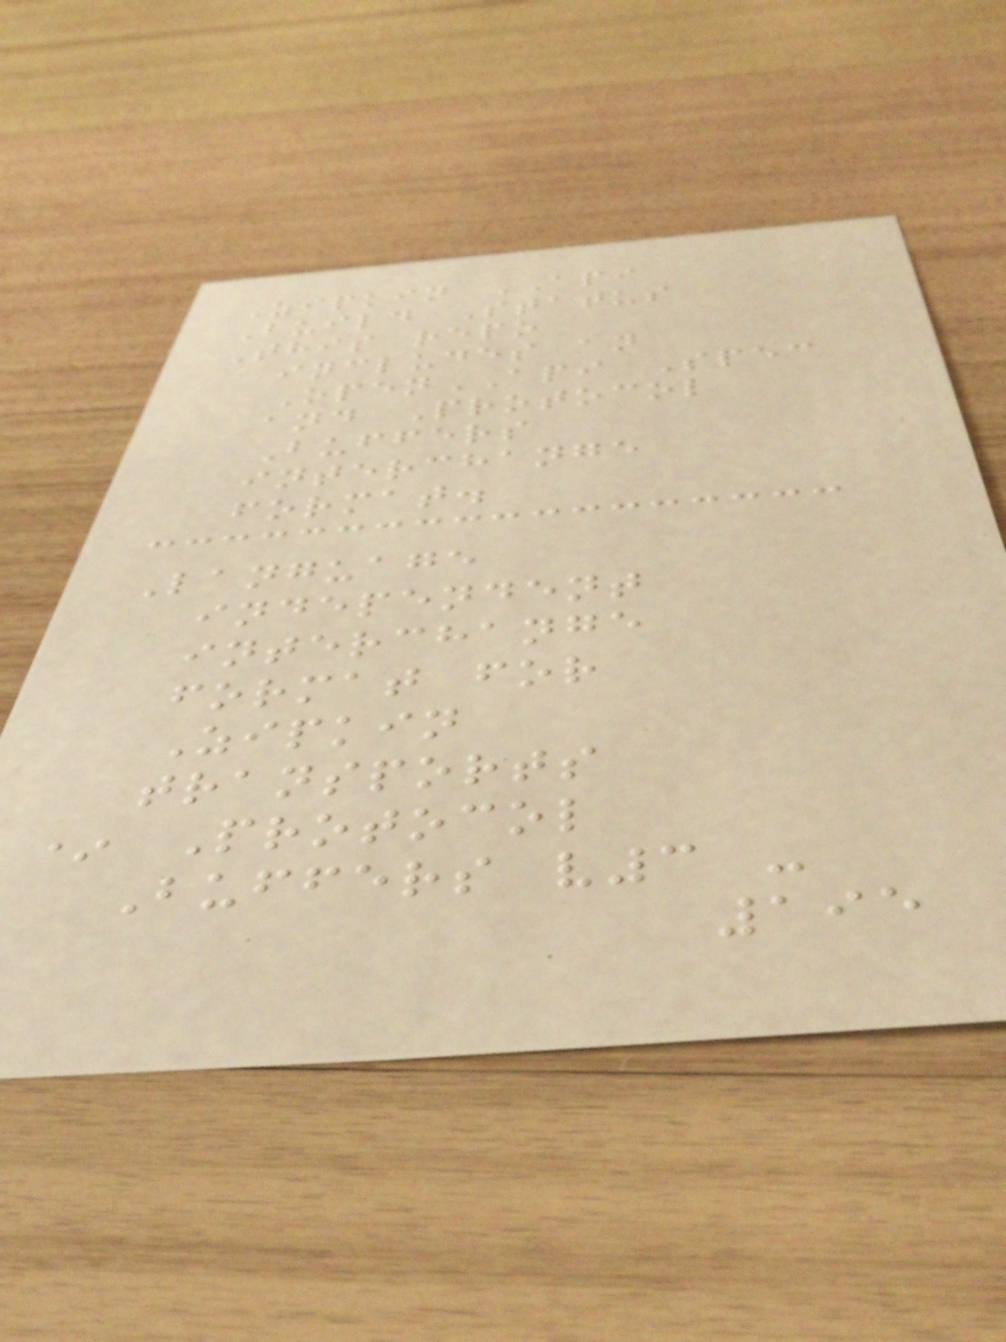Zipkin API
Build Status
This repo
includes an
OpenAPI Spec
and Protocol
Buffers
interchange
format.
Language
independent
interchange
format for
Zipkin
transports
* Protocol
Buffers v3 -
195
